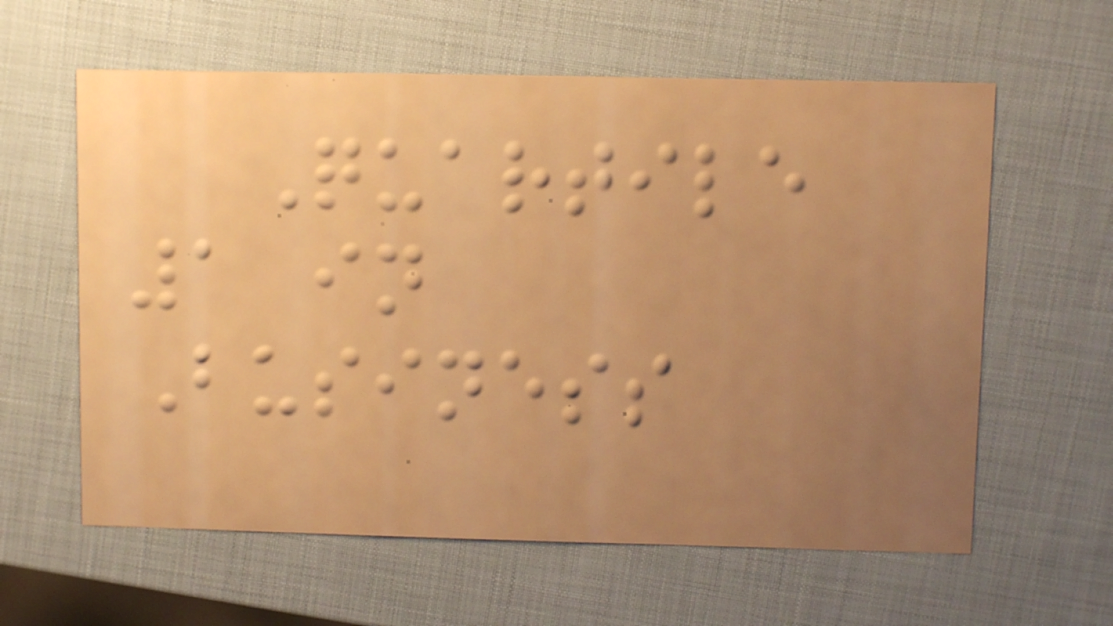Quartile
1 in
Business
